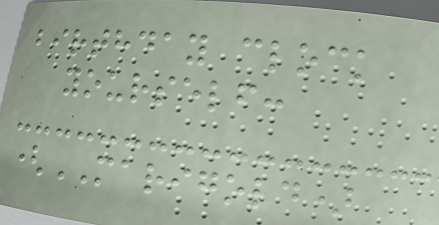birthday clock
yourself:
(MARIGOLD)
